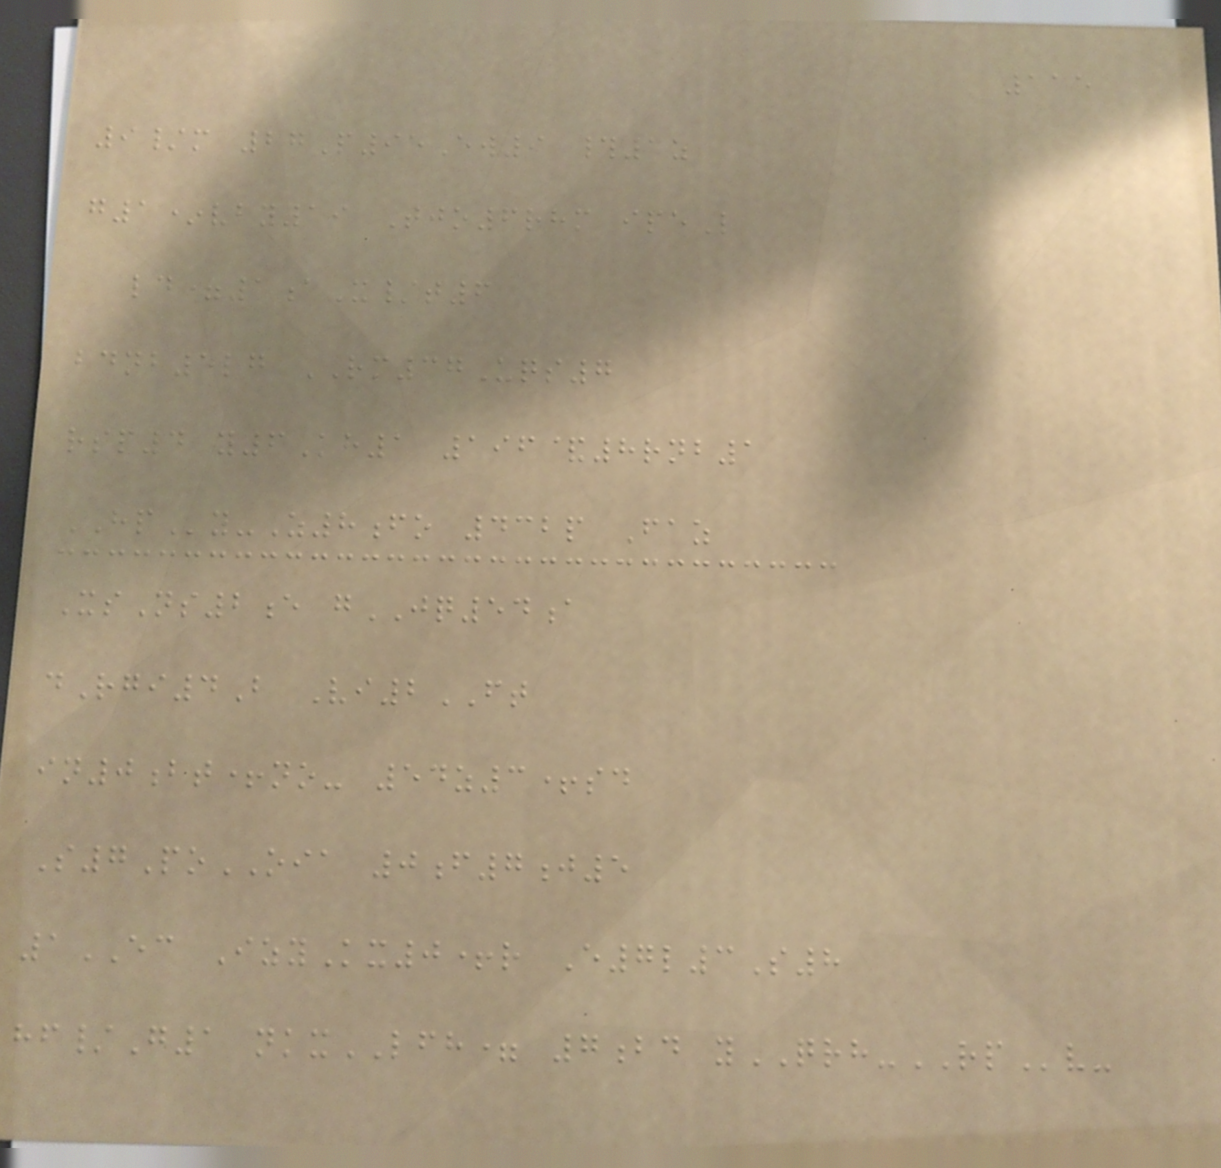115
9/m 27P95Ew9 #1z
g1*vby19 Tjo6rhm ipeL
ld=1aX/t6
bdnb5lg RM37Uqs7
rsp4 y6Kh1 196&8rnb1
HPy-Z8fo 432p Faz
XsNs2e gJQ54a
dRgi4B Vi2FT
in0bt+no- 54z3+sd
S7PoOIA 0f7j5
1EC IzyKx0+r E7l3S8
hf/G1 nkxLFH= 7bd yQRH-RPv-
